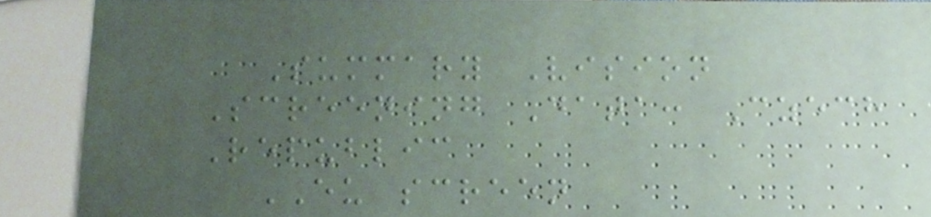Summary Vision
Screening Data: Czech
Republic
EU screen
